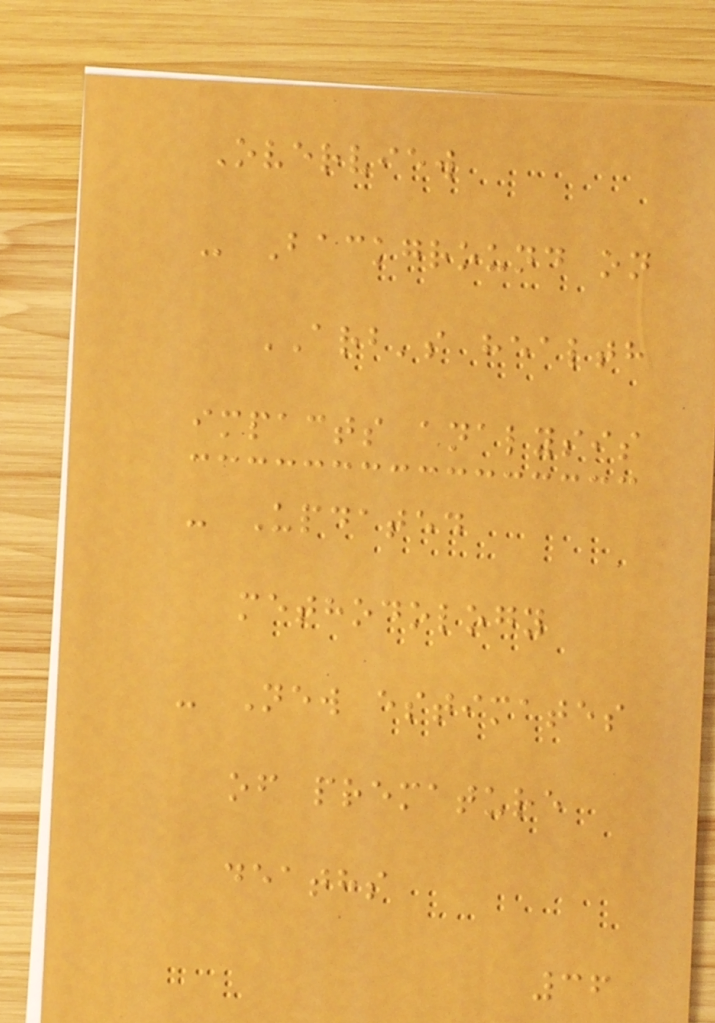Overview
- Background on
ARB's health
impacts analysis
- Updated
methodology
- New estimates
of premature
deaths
36
